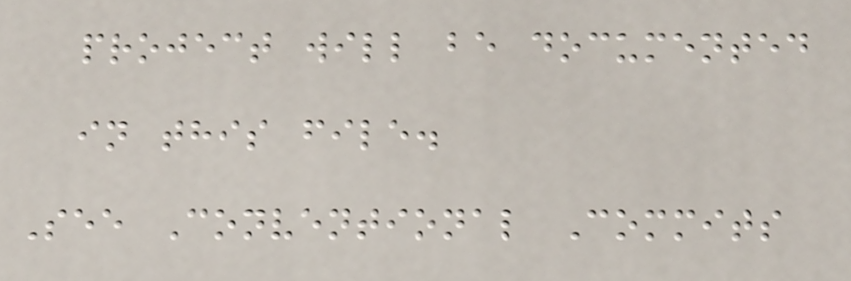project will be documented
in this file.
See Conventional Commits
